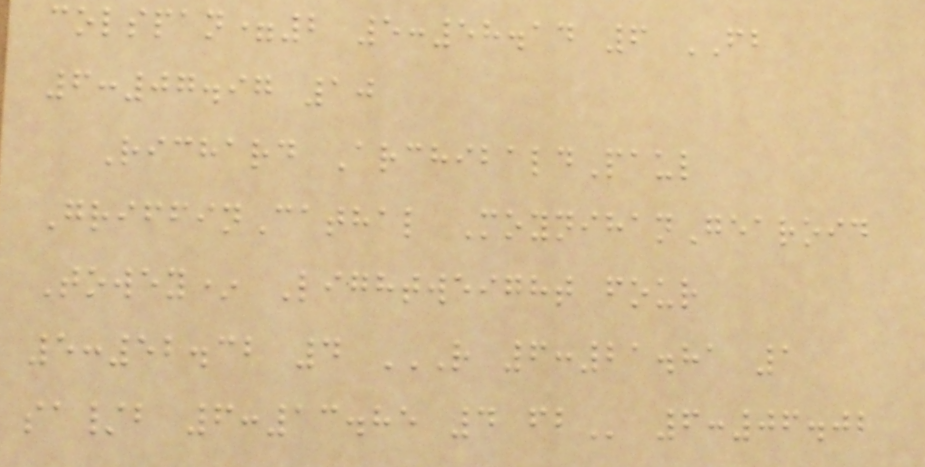colspan=2 5:58.14 6 FB
6:07.97 10
Richard ArchibaldPaul
GriffinCathal MoynihanGearoid
Towey* Lightweight four
5:52.32 4 R 6:21.81 1
SA/B 6:13.85 4 FB 6:06.02
